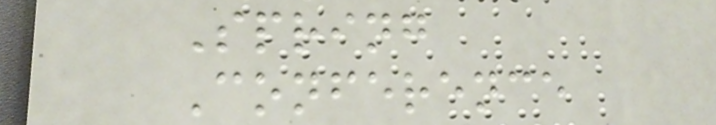Spring
Conference
